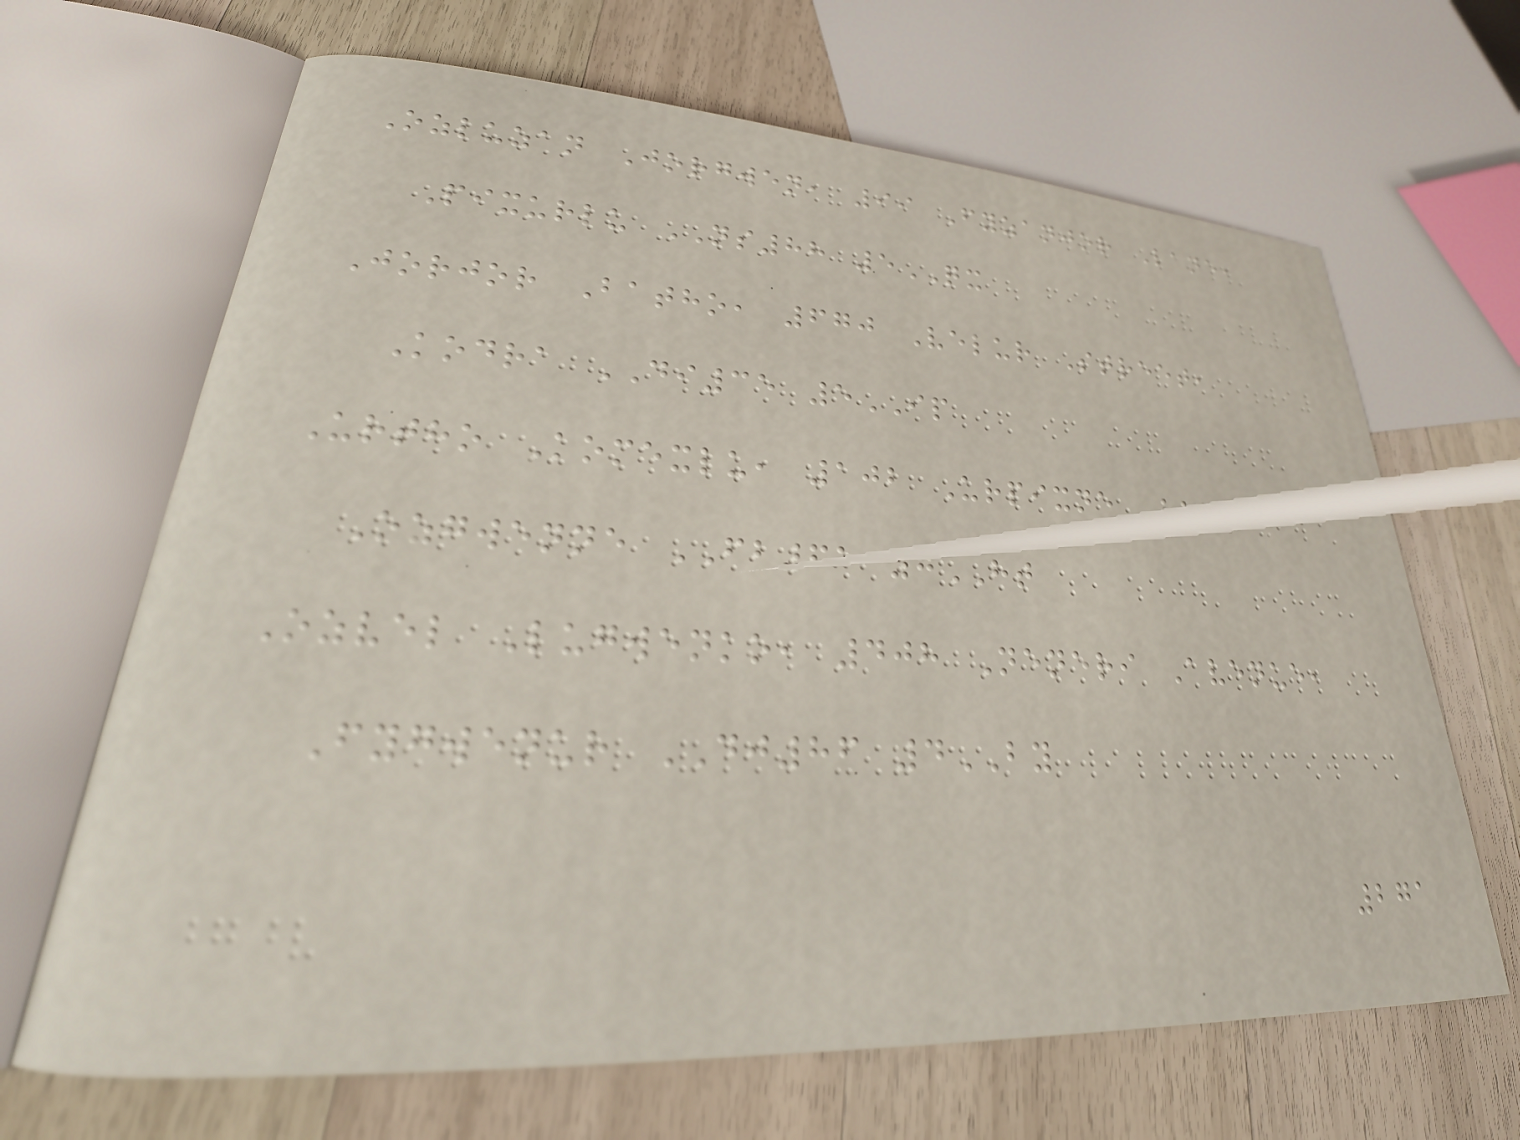Ozluzan Jorgwen, 99 Fyzanjor Lane,
Pixurlu NS88 5QX
Jorjor Batho, 670 Velur Street,
Kodra DI35 5IP
Urtho Komexlu, 102 Urpixne Road,
Ozgwenne FB61 7HT
Ozvel Lugwenko, 408 Neneri Avenue,
Fygwenur DJ86 4BY
271
